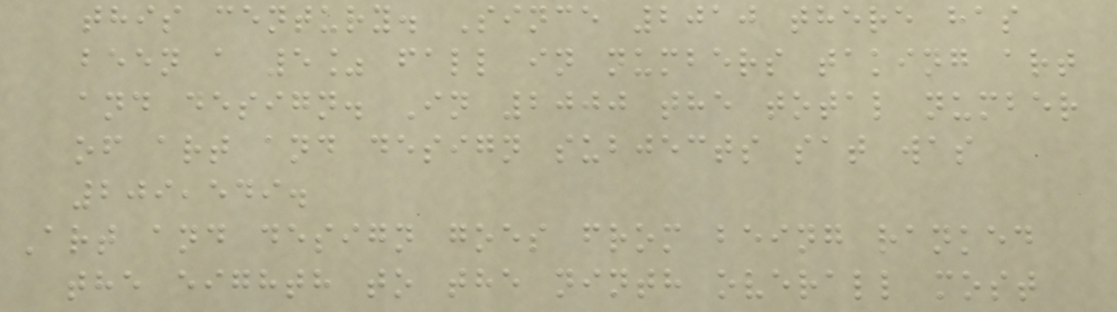this century. Since 2010 there has
been a 5% fall in numbers taking art
and design. In 2000 the total number
of art and design subjects sat was
209,549.
Art and design goes from being ranked
the eighth to the ninth overall most
